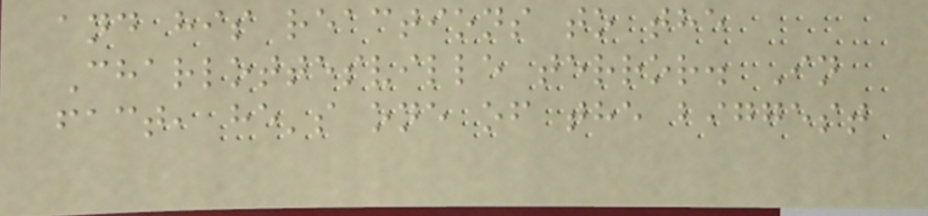and his reactions to the
Charlottesville terror. In
fact, he's one of the biggest
